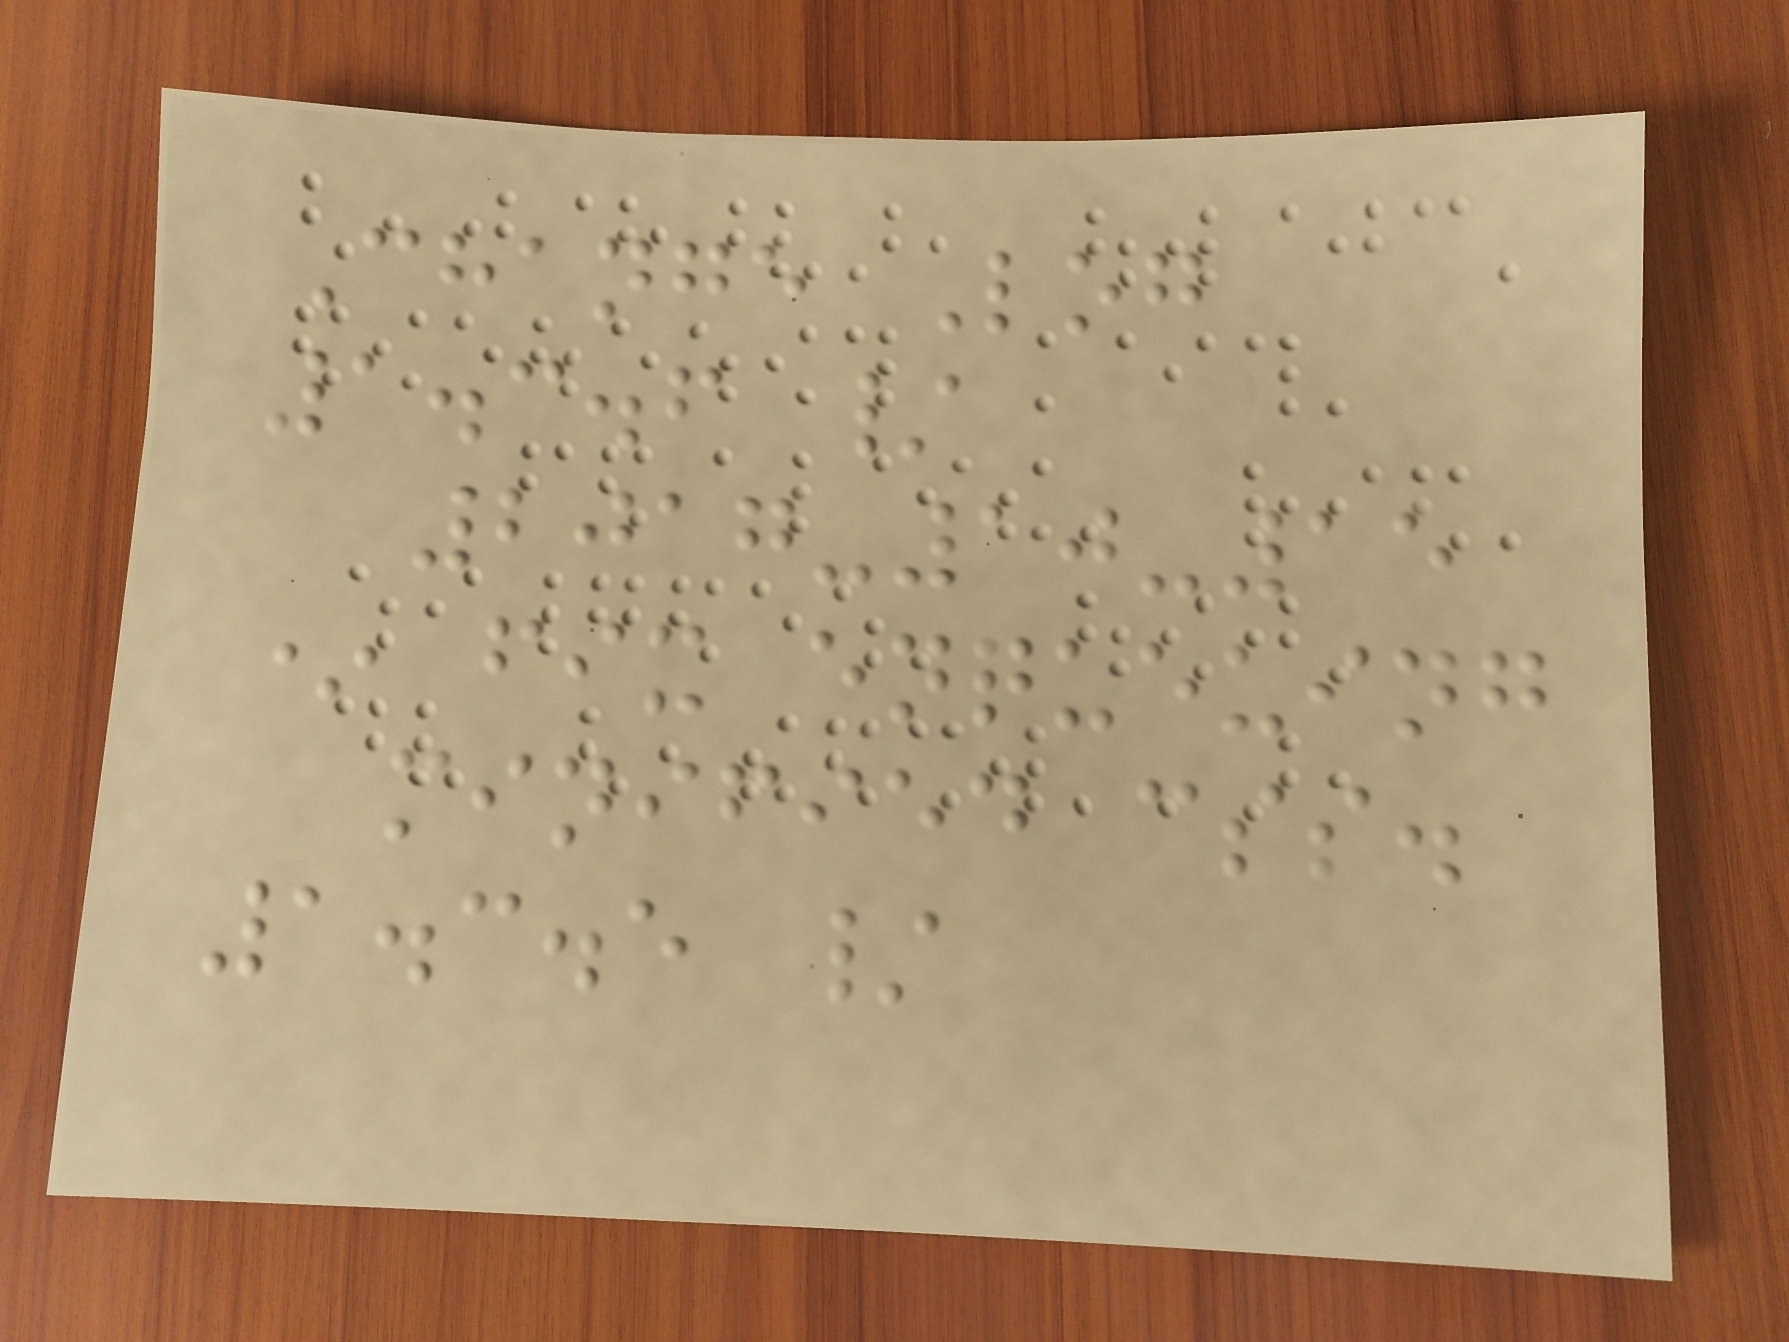Change Log
1.3.6 /
2017-10-15
* fix enqueuing
minified css.
1.3.5 /
